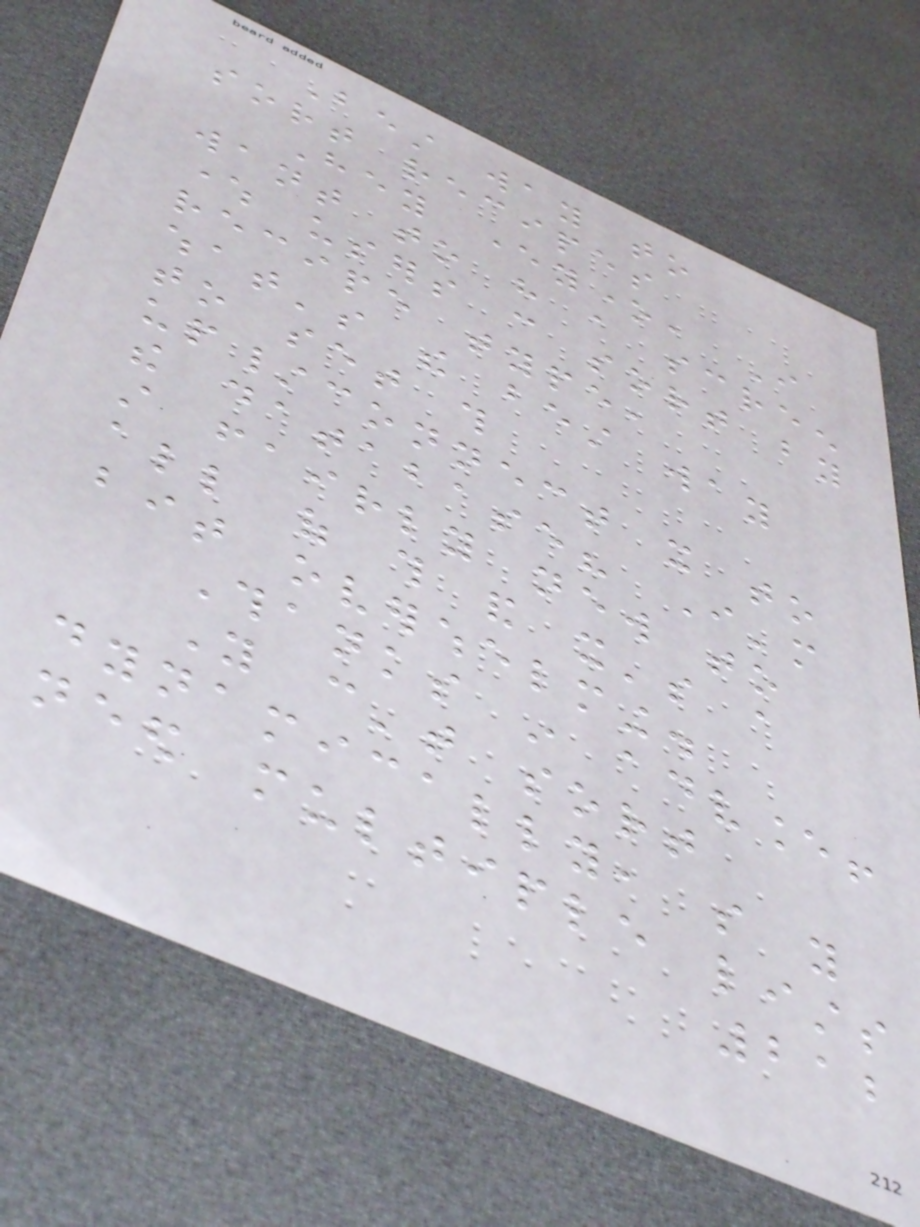Best way to
sort recipes
Hey everyone, I
want to have a screen
where users can sort by
recipe type,
what's the best way
to set this
up/connect it to
the database? I'm
still fairly new to
all of this and it's a
bit overwhelming.
Thanks in advance!
You can't sort
dynamically, so you
need multiple lists
212
